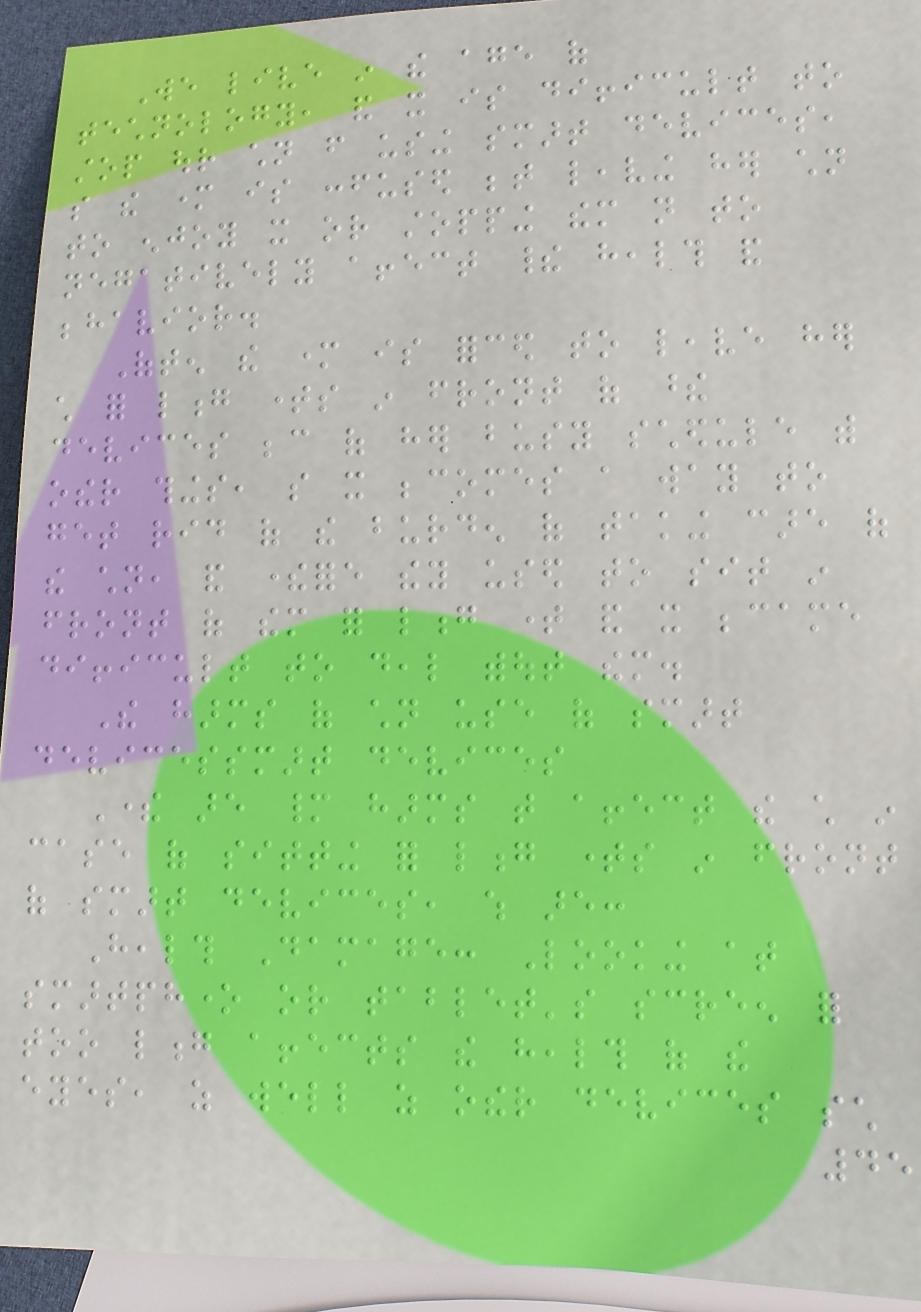We live in the age of
technology, and it is difficult to
stop our children from using smart devices,
so the mother is confused between leaving her children
to enjoy it or stopping them not to
negatively affect their health and
behavior.
Often the mother is forced to leave her
child for long times in front of these
devices because of her busy schedule with
other things, so it becomes a way to
get rid of the burden of taking care of
the children, and therefore they used to sit in
front of them for long time and it became
difficult to deal without them.
The harms of children use of smart
devicessmart devices
There are many harms that affect the child in
case of sitting for long times in front
of smart devices, which are:
Health Damage: Looking at
smartphone or tablet's screen for
too long affects the health of the
eyes, as well as other devices such
45
